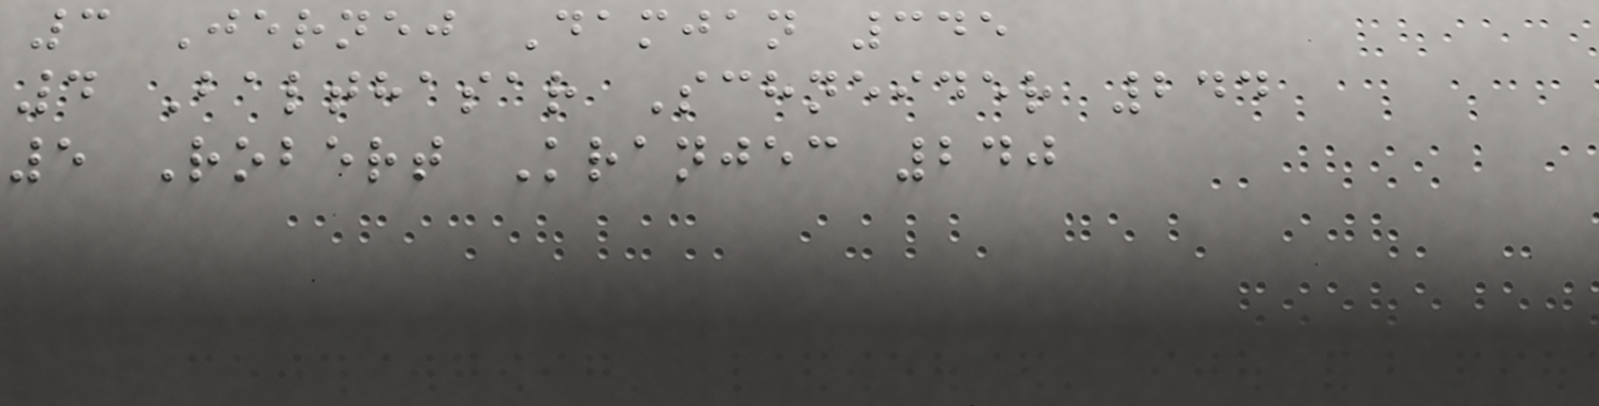3 Jernej Damjan 345
4 Balthasar Schneider 244
5 Robert Kranjec 240
